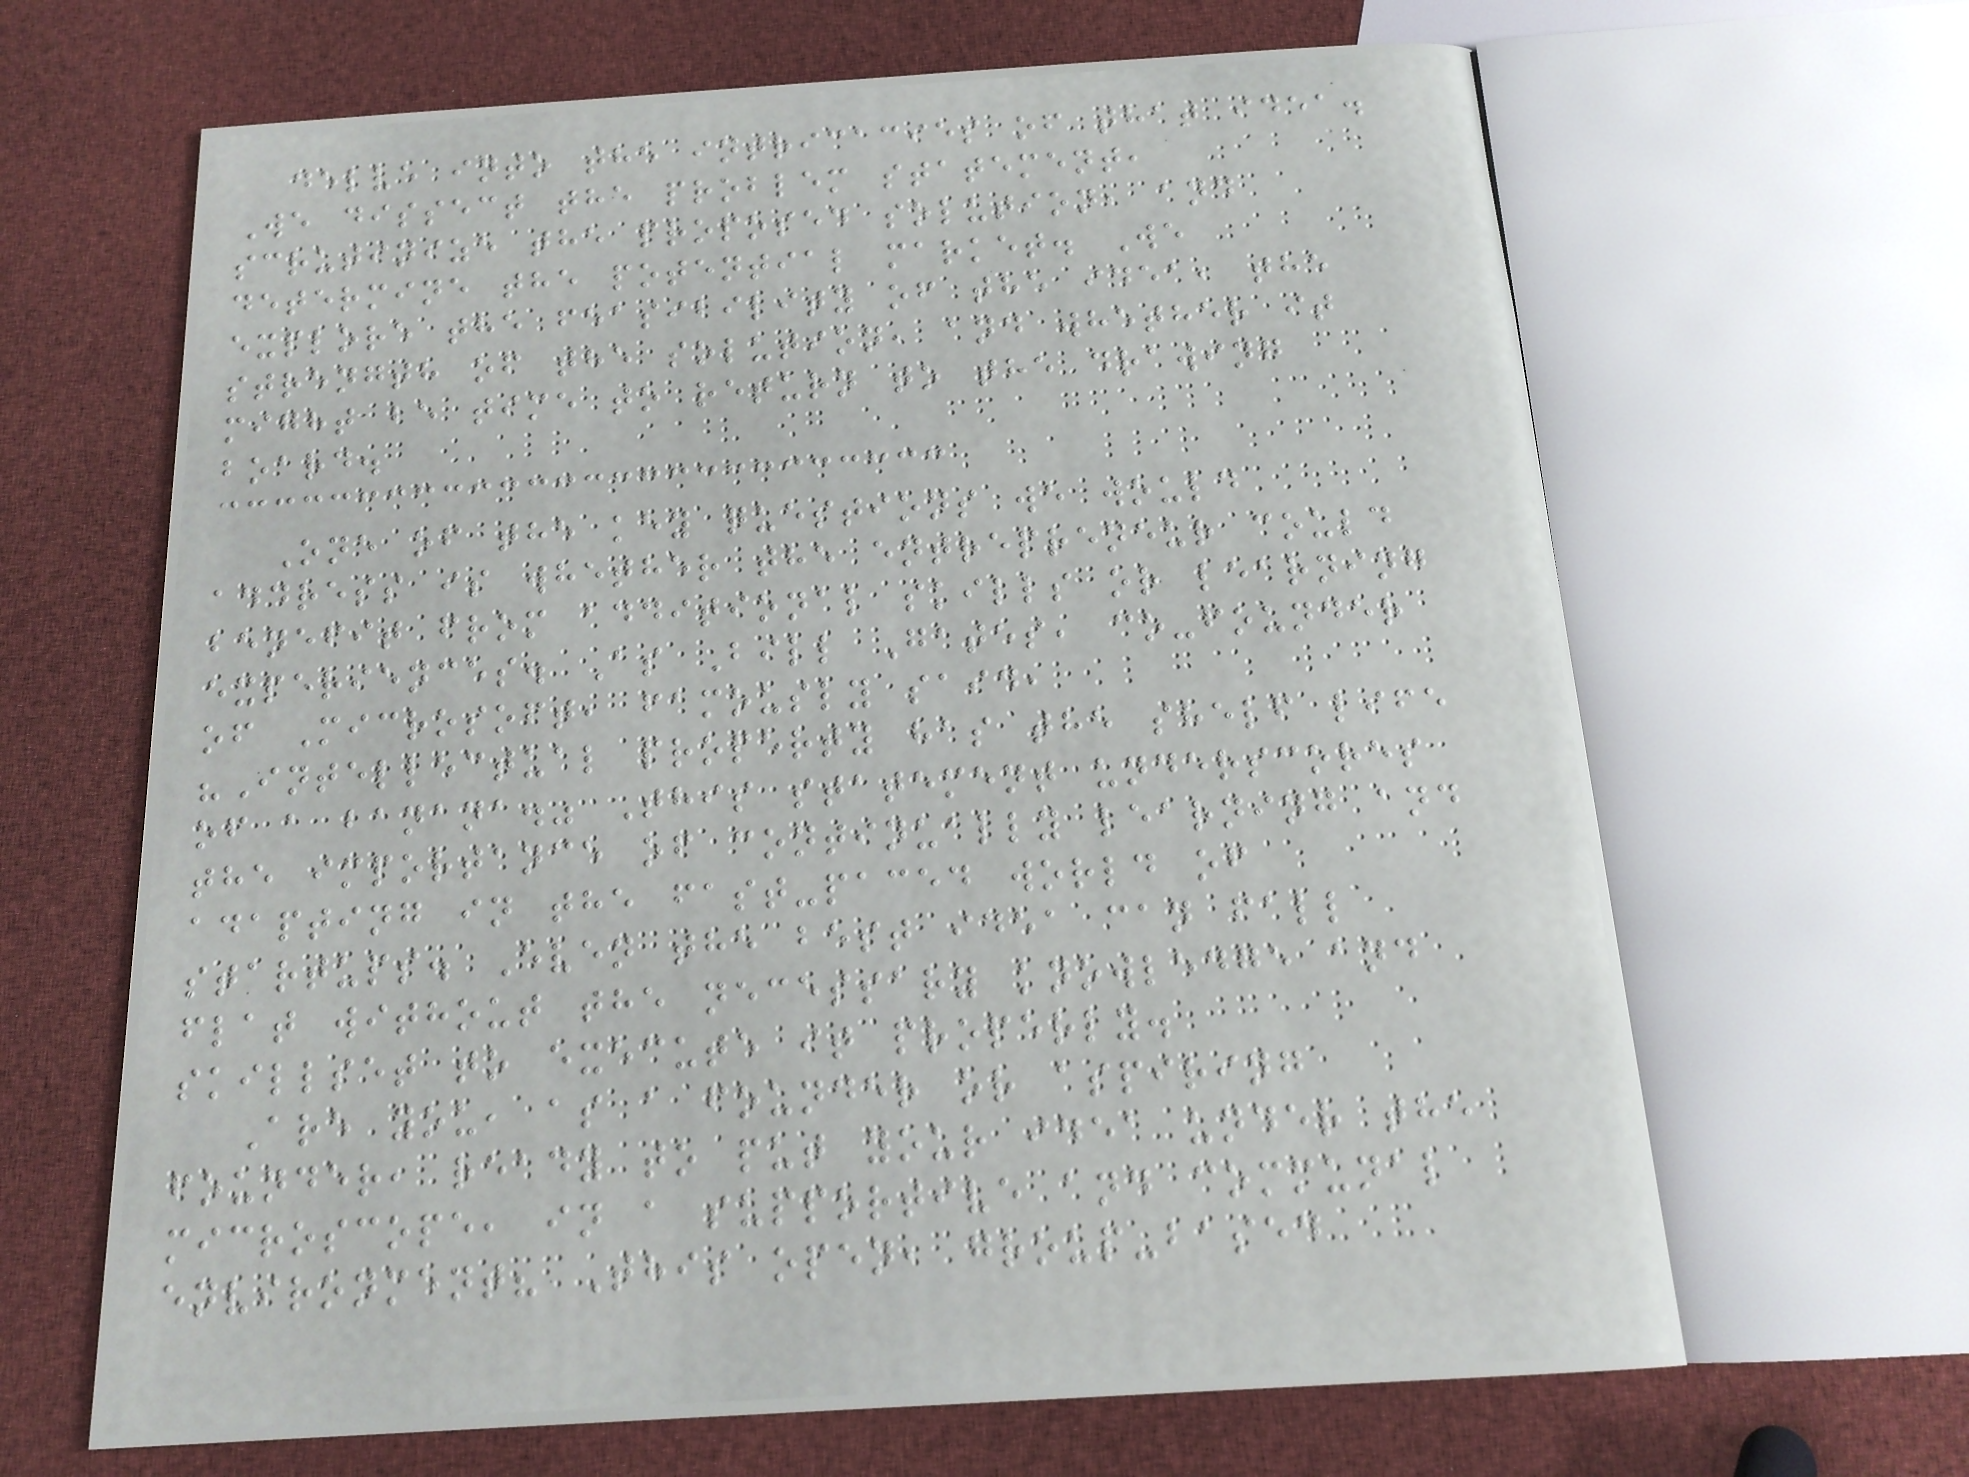delve into the intricacies of that idea.
We dissect the problem statement,
scrutinize the proposed solution, and
determine the potential market. We
explore the feasibility of the idea, the
strength of the solution, and whether it
might be time to return to the drawing
board.
One of the key questions we would
address is whether the entrepreneur could
benefit from additional skills or learning
experiences. As Bill Gates, co-founder
of Microsoft, famously said,
"Intellectual property has the shelf life
of a banana." This statement underscores
the importance of continually learning and
adapting in the fast-paced world of
startups. Even the best idea can fall
flat without the necessary knowledge and
skillset to execute it properly.
Are you, as a founder or aspiring
founder, ready to put your idea under the
microscope, in a supportive and communal
environment? This open, group-based
